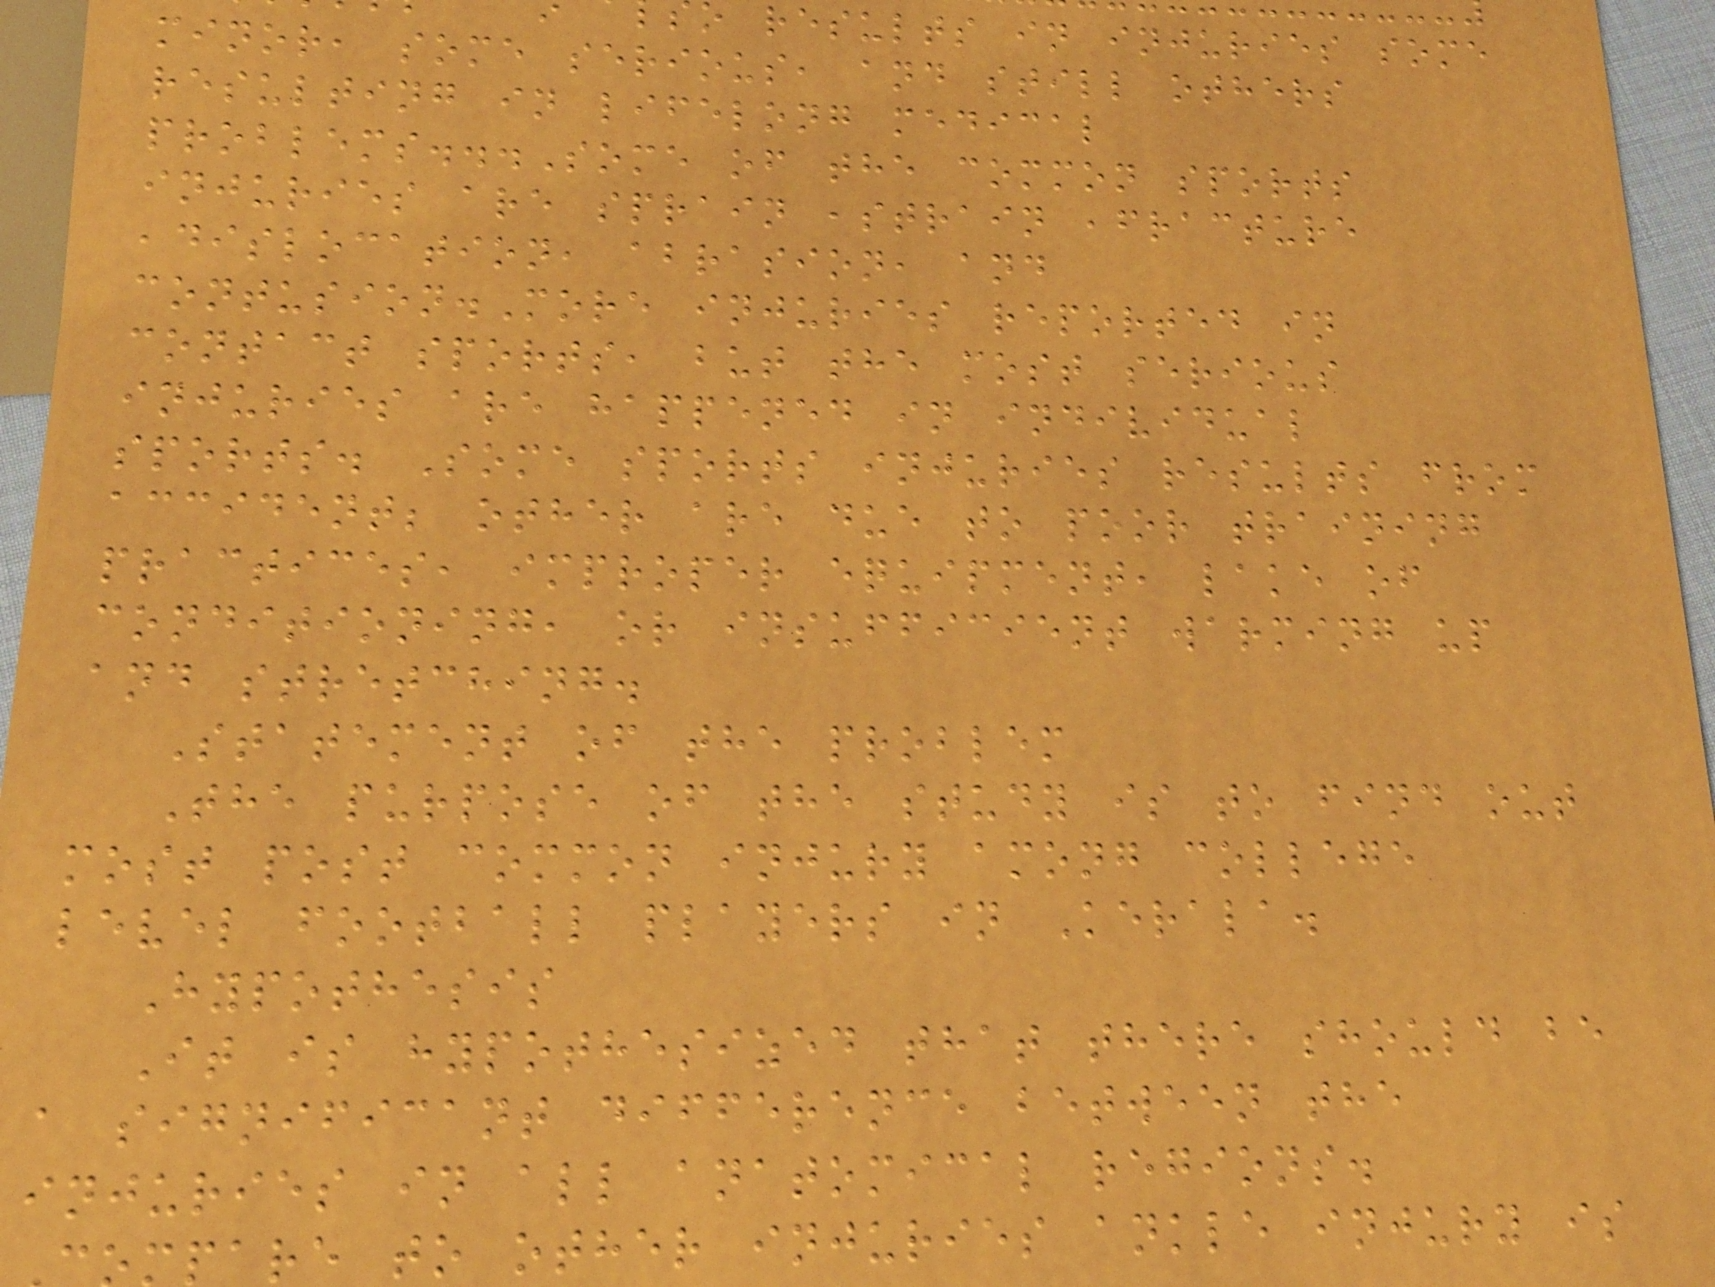results in injuries some
minor, some serious, and still others
resulting in lifelong medical
problems...Some of the common sports
injuries are sprain ,strain ,fracture
,dislocation, abrasion, and
contusion.More injuries reported in
contact sports, but the most serious
injuries are happened in individual
sports. Some sports injuries results from
accident; other are due to poor training
practices, improper equipment, lake of
conditioning, or insufficient warming up
and stretching.
Statement of the problem
The purpose of the study is to find out
most post common injury among college
level football players in Kerala.
Hypothesis
It is hypothesized that there should be
a significant difference between the
injuries in all anatomical regions.
pare to other injuries ankle injury is
